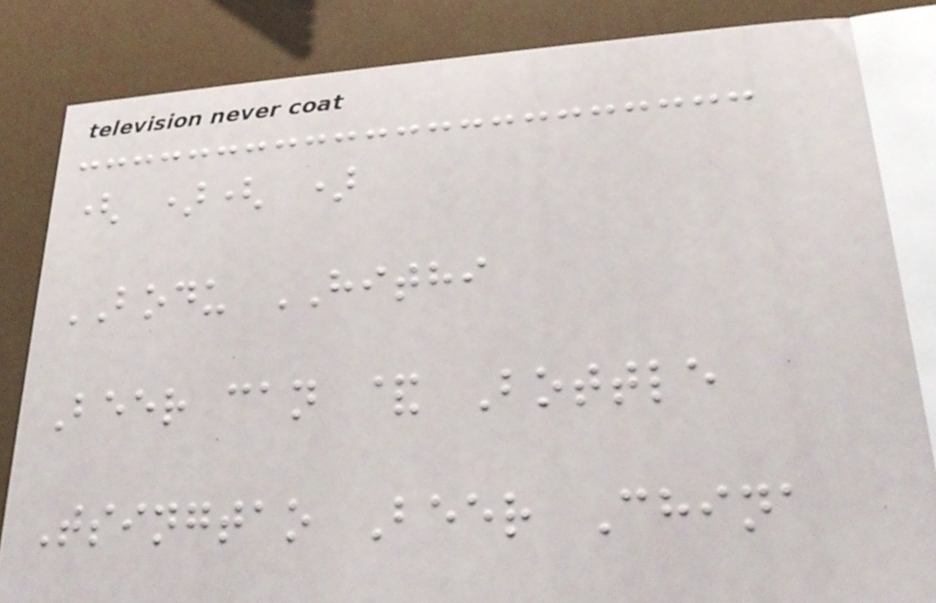( )( )
BODU HITHI
Beer can & Bottle
Tsingtao Beer China
